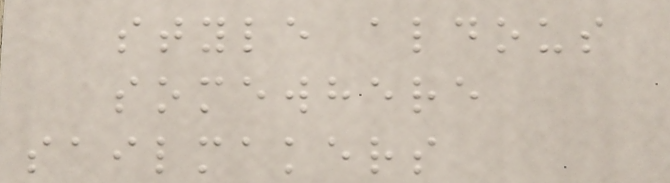style aldous
somewhere
sailmakers
